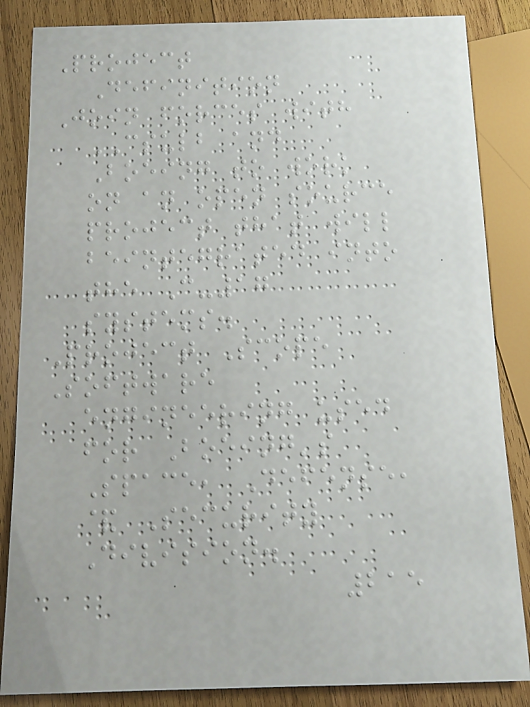Project
Definition
Join forces with
CSULB and
Boeing to work
on an open source
project that will
beintegrated into
the C-17
systems.
Project Scope
Software
engineering used
for Boeing's
Space, Defense,
& Security
Division.
215
